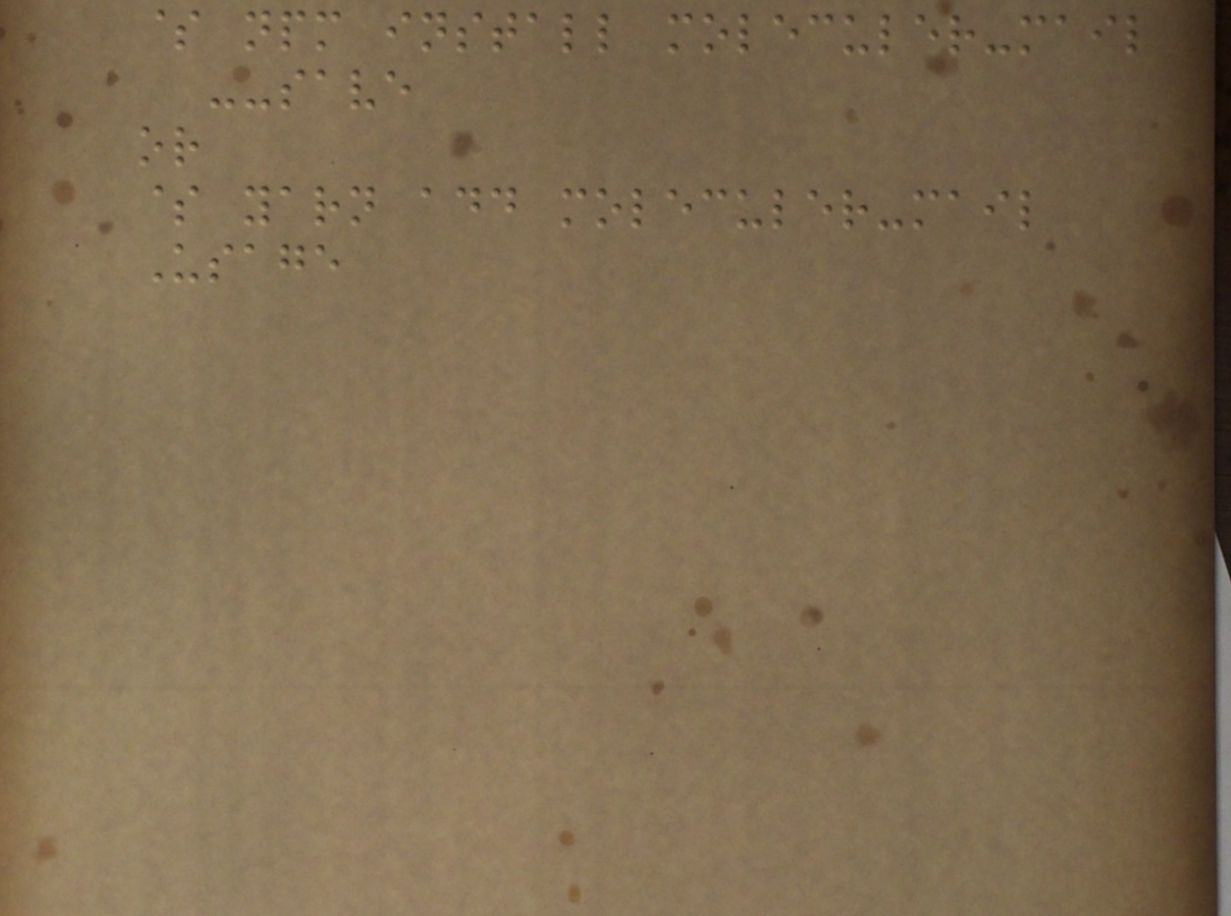$ npm install moleculer-mail
--save
or
$ yarn add moleculer-mail
Usage
